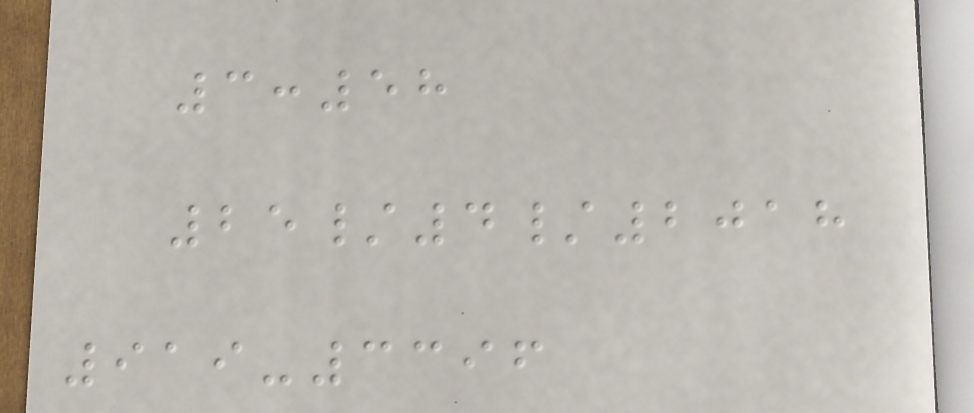3:58
25/4/2018
919-3396
